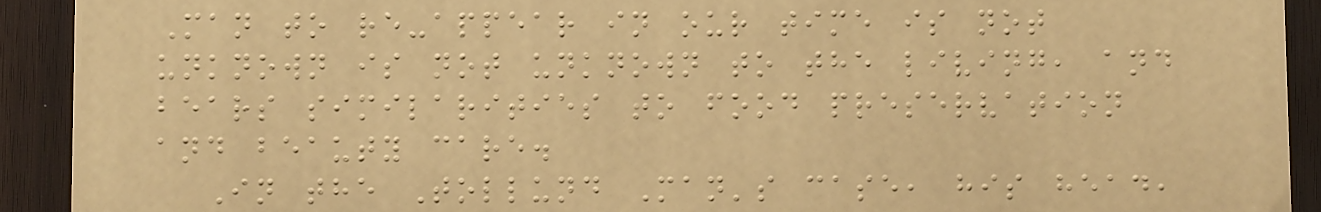Man to re-appear in our time is not
unknown is not unknown to the living, and
bears similarities to food preservation
and beauty care.
In the Tollund Man's case, his head,
